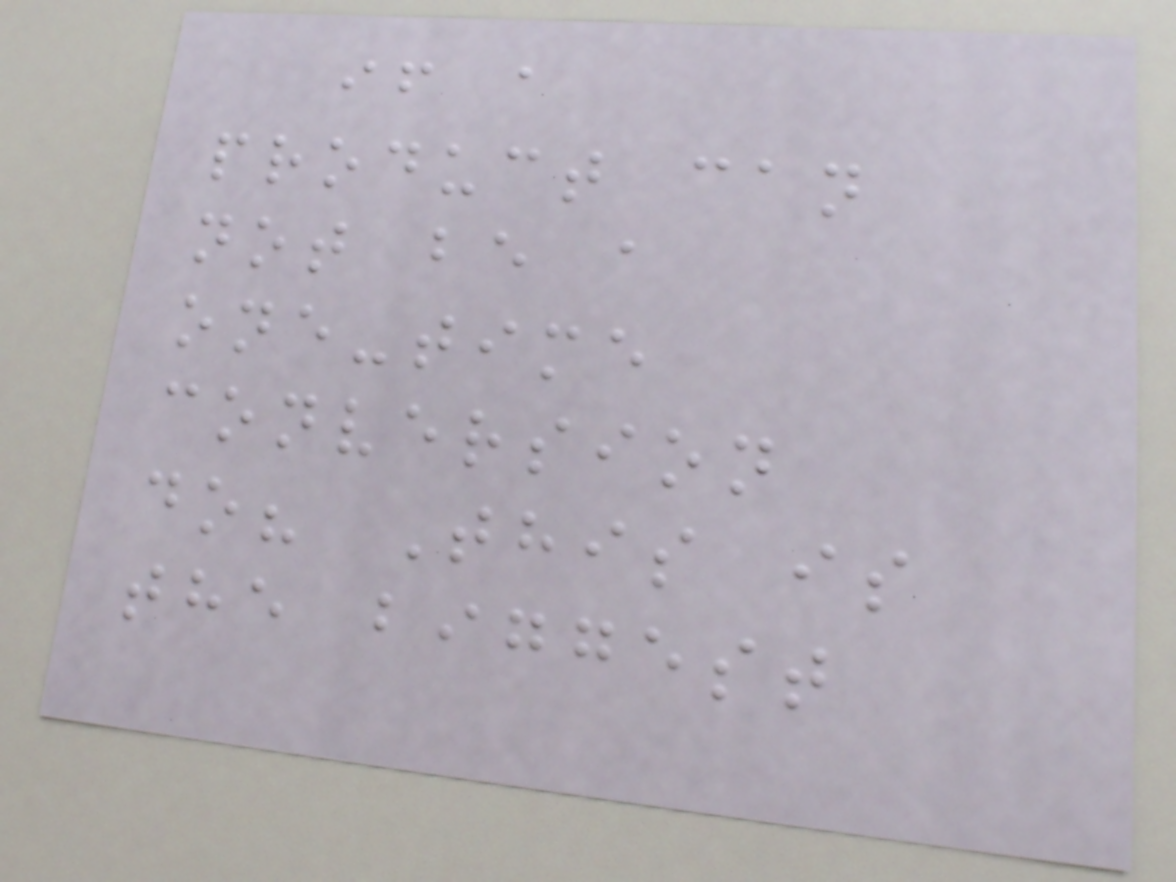if a
product can
not be a
one-time
conversion
do? This is
the biggest
